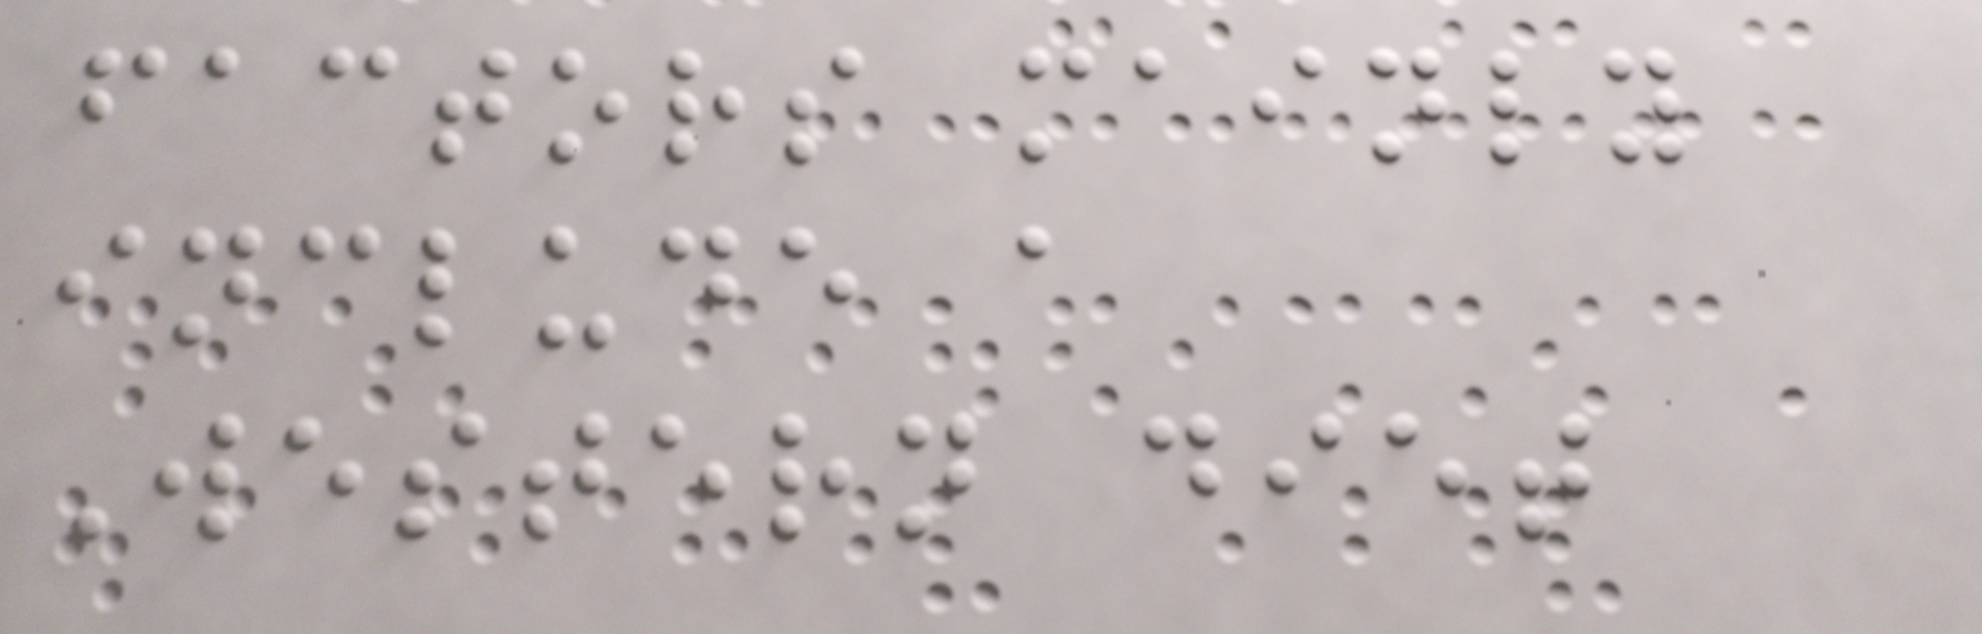factors mainly
include a
Western diet
